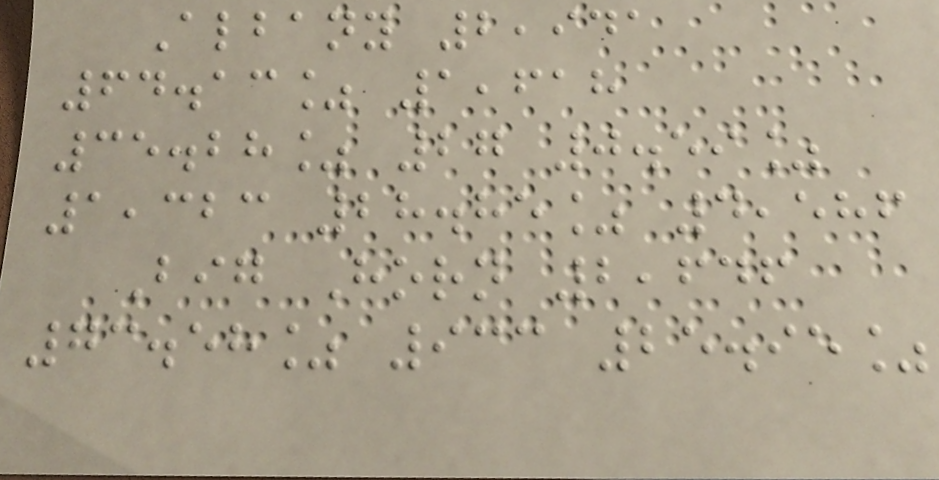Albany 2,941
64.13% 1,618
35.28% 27 0.59%
1,323 28.85% 4,586
Big Horn 2,646
73.58% 933 25.95%
